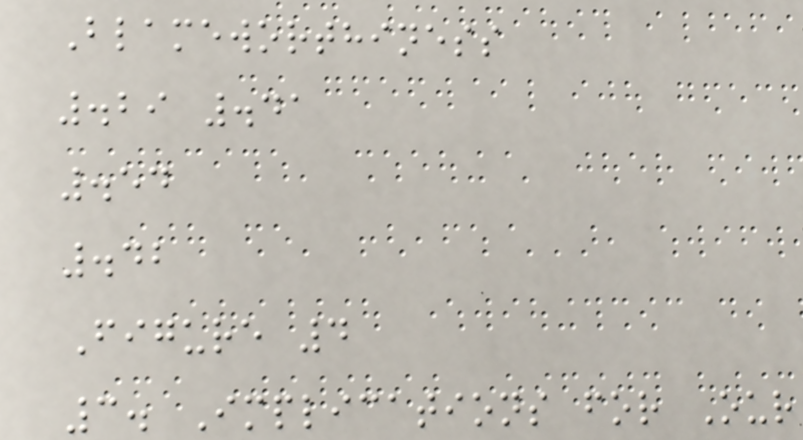Blameworthiness
.29 .41
.54
.42
Figure 4
3. Implications for Our
